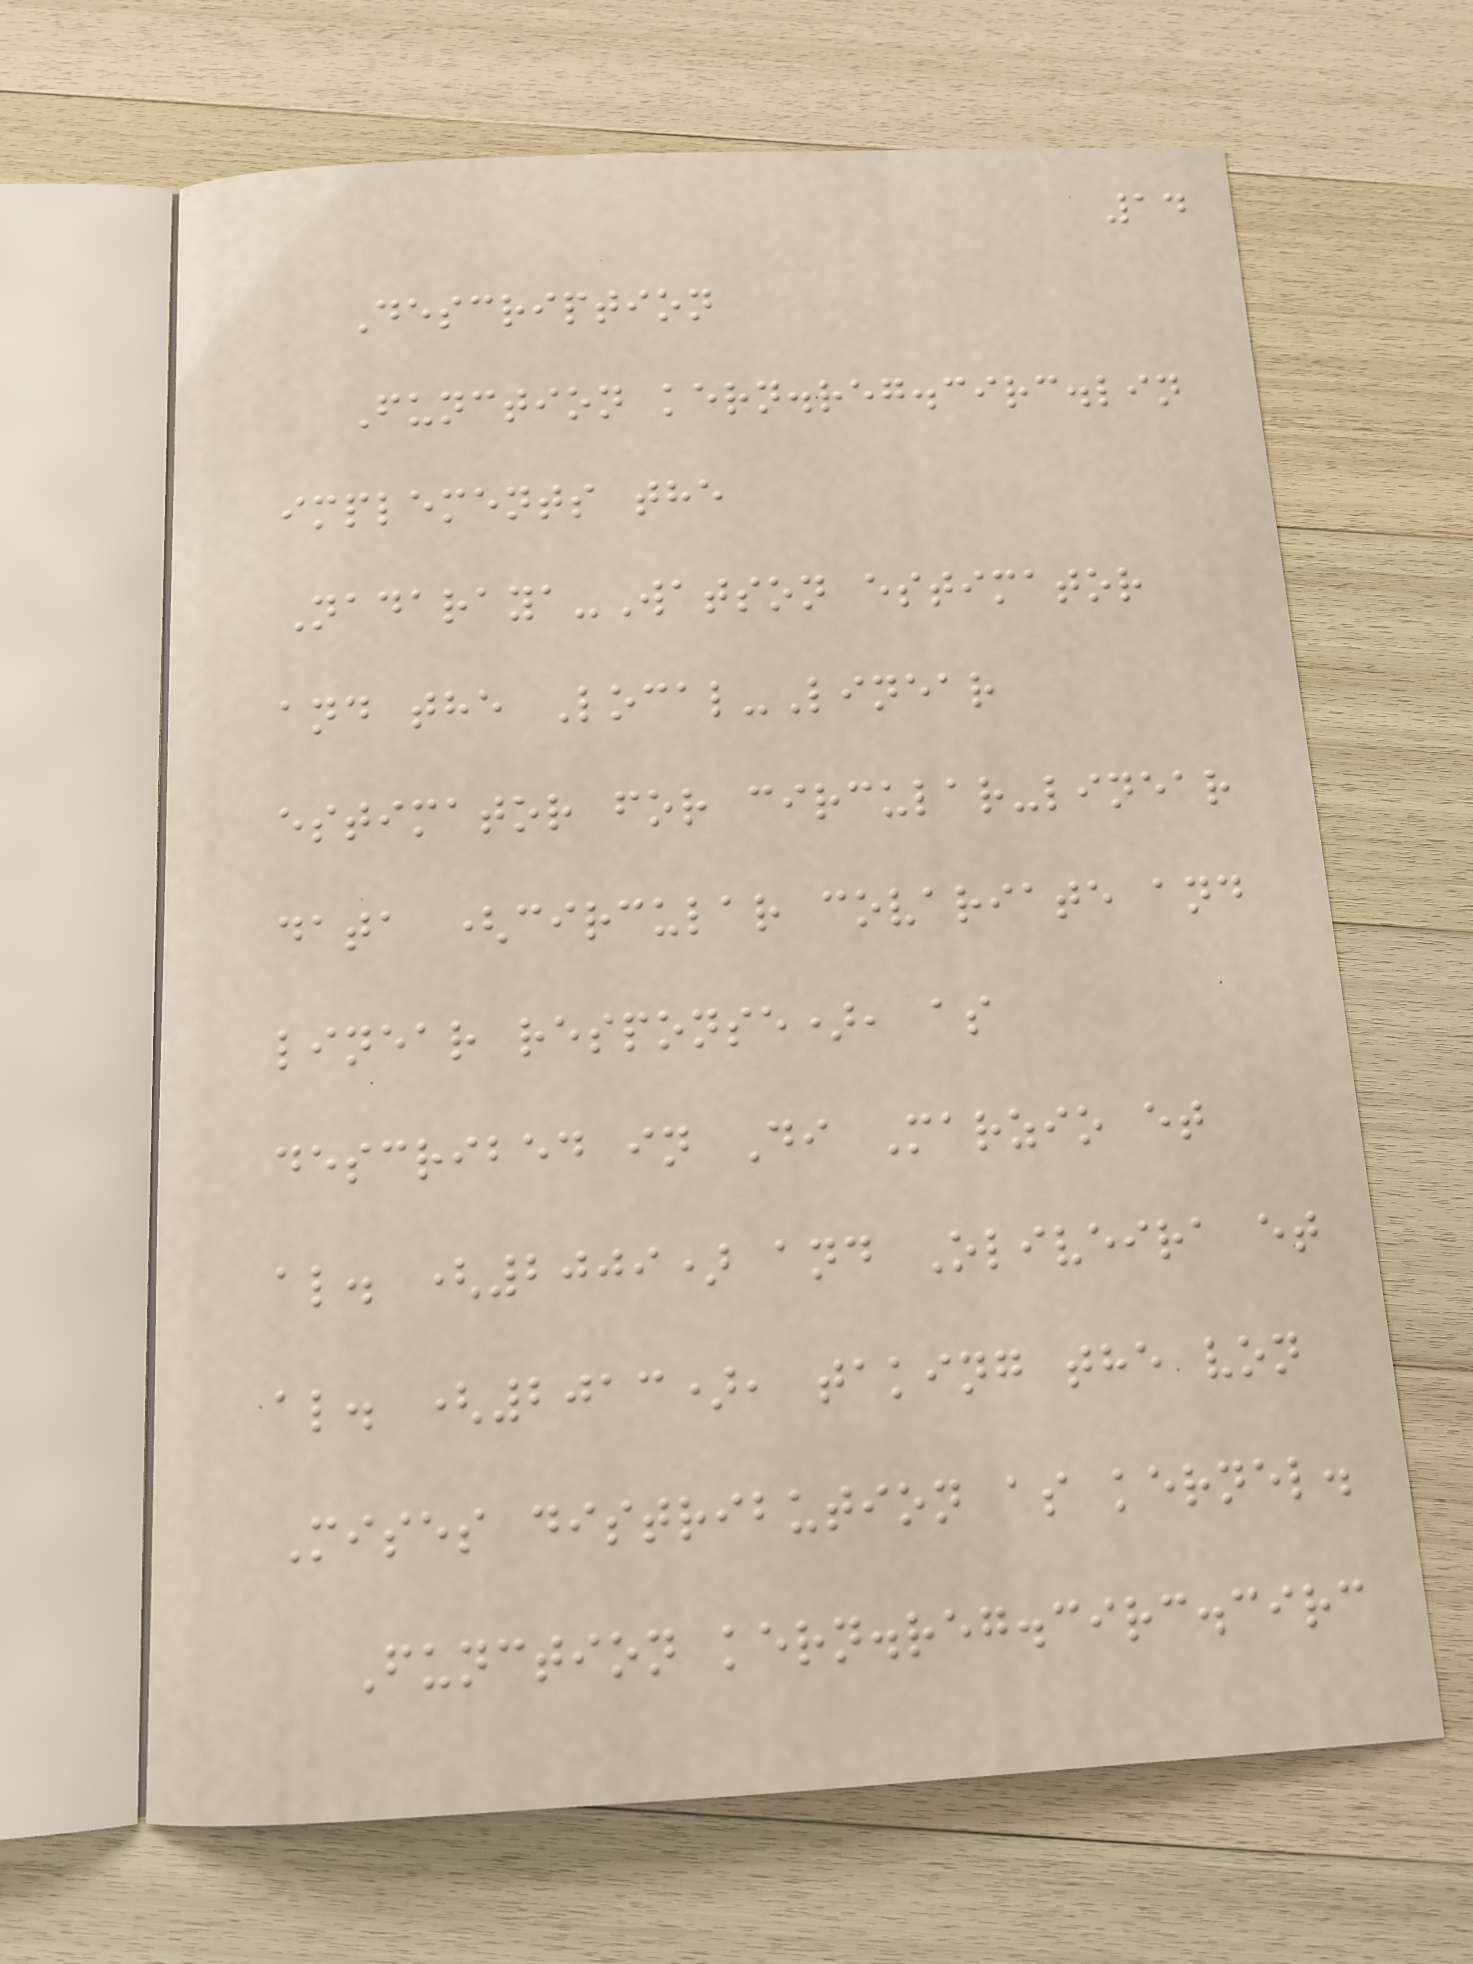14
Description
Function kern.reg.circ.lin
implements the
Nadaraya-Watson estimator
and the Local-Linear
estimator for circular-linear
data (circular covariate and
linear response), as
described in Di Marzio et
al. (2009) and Oliveira et
al. (2013), taking the von
Mises distribution as kernel.
Function kern.reg.circ.circ
